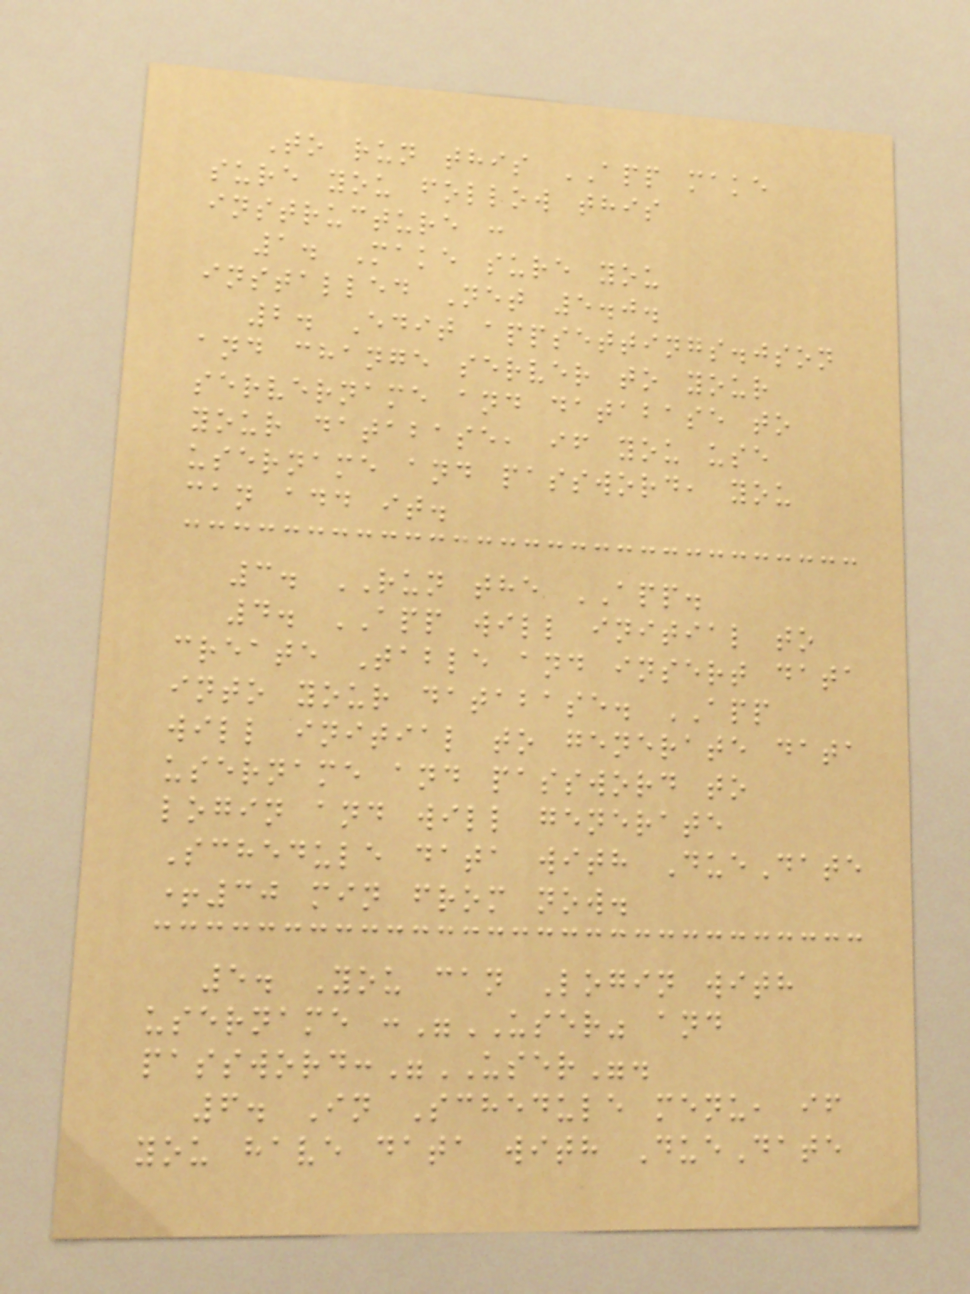To run this APP make
sure you follow this
instructure :
1. Make sure you
installed Net 5.0.
2. Edit appsettings.json
and change server to your
servername and database to
your database, if you use
username and password, you
can add it.
3. RUN the APP.
4. APP will initial to
create Table and insert data
into your database. APP
will initial to generate data
username and password to
login and will generate
Schedule data with DueDate
+30 min from now.
5. You can Login with
username :"USER" and
password:"USER".
6. In Schedule menu, if
you have data with DueDate
